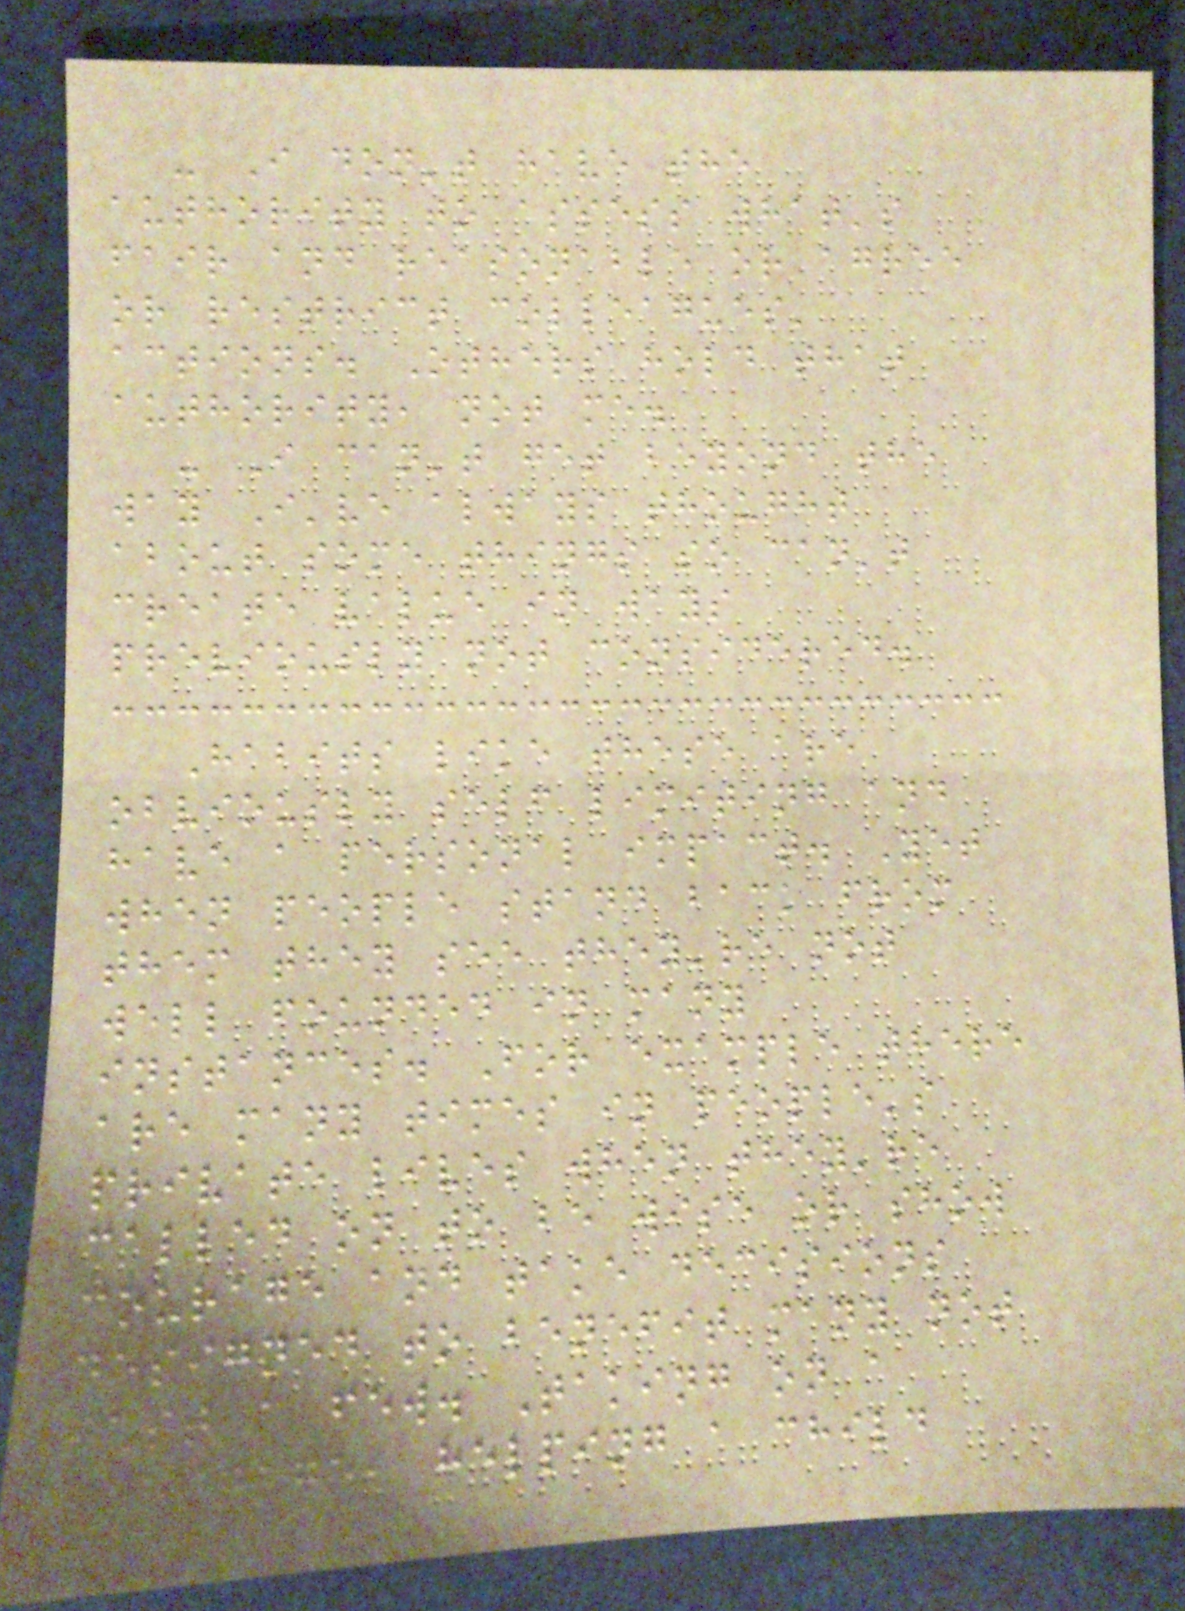- I don't have the
authority to assess what's
fair and reasonable or agree
or restrict colleagues'
actions. Others hold that
authority, not me.
- I can't get beyond the
way I've always thought
about some things so can't
create value in ways
previously not considered.
Habits like these are
obviously self limiting and
have a personal impact. Yet
when people stand back from
them they see they're not
well founded in many
instances. For example there
are many times in people's
private lives when they're
called on to be wise or show
courage and take decisions
designed to benefit many not
just a few. Taking on a
mortgage, helping a child
